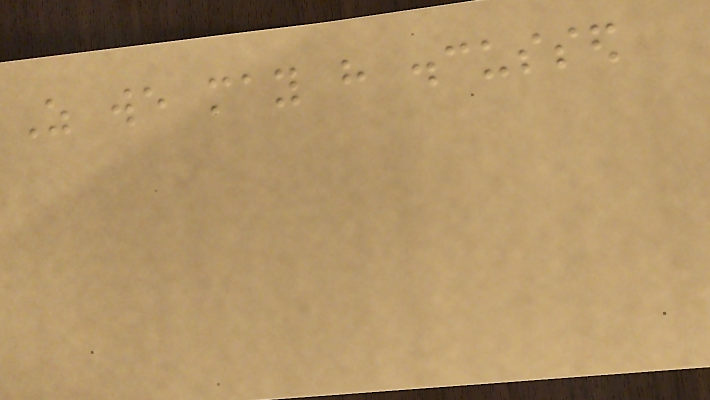As we may have discussed
